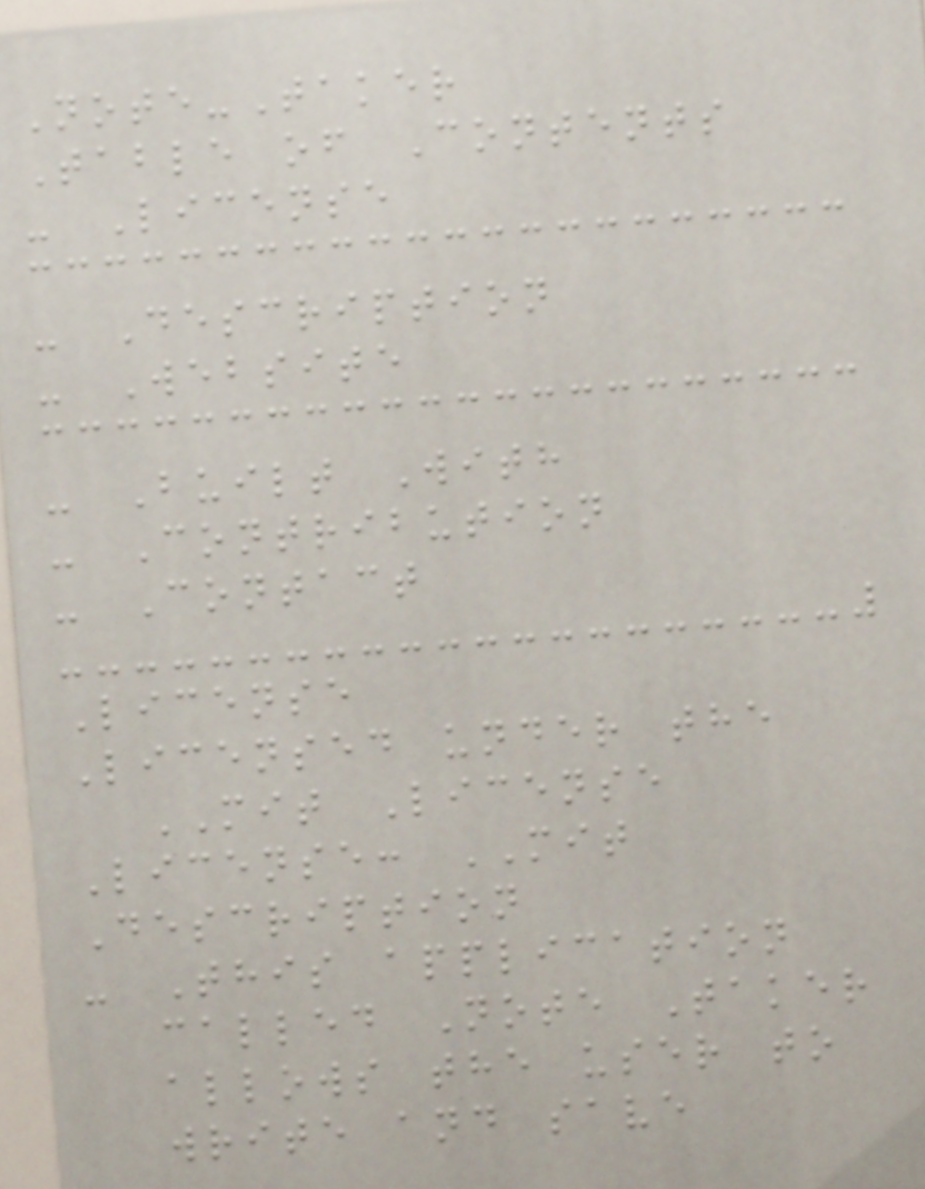Note-Taker
Table of Contents
- License
- Description
- Website
- Built With
- Contribution
- Contact
License
Licensed under the
MIT License
License: MIT
Description
- This application
called Note Taker
allows the user to
write and save
